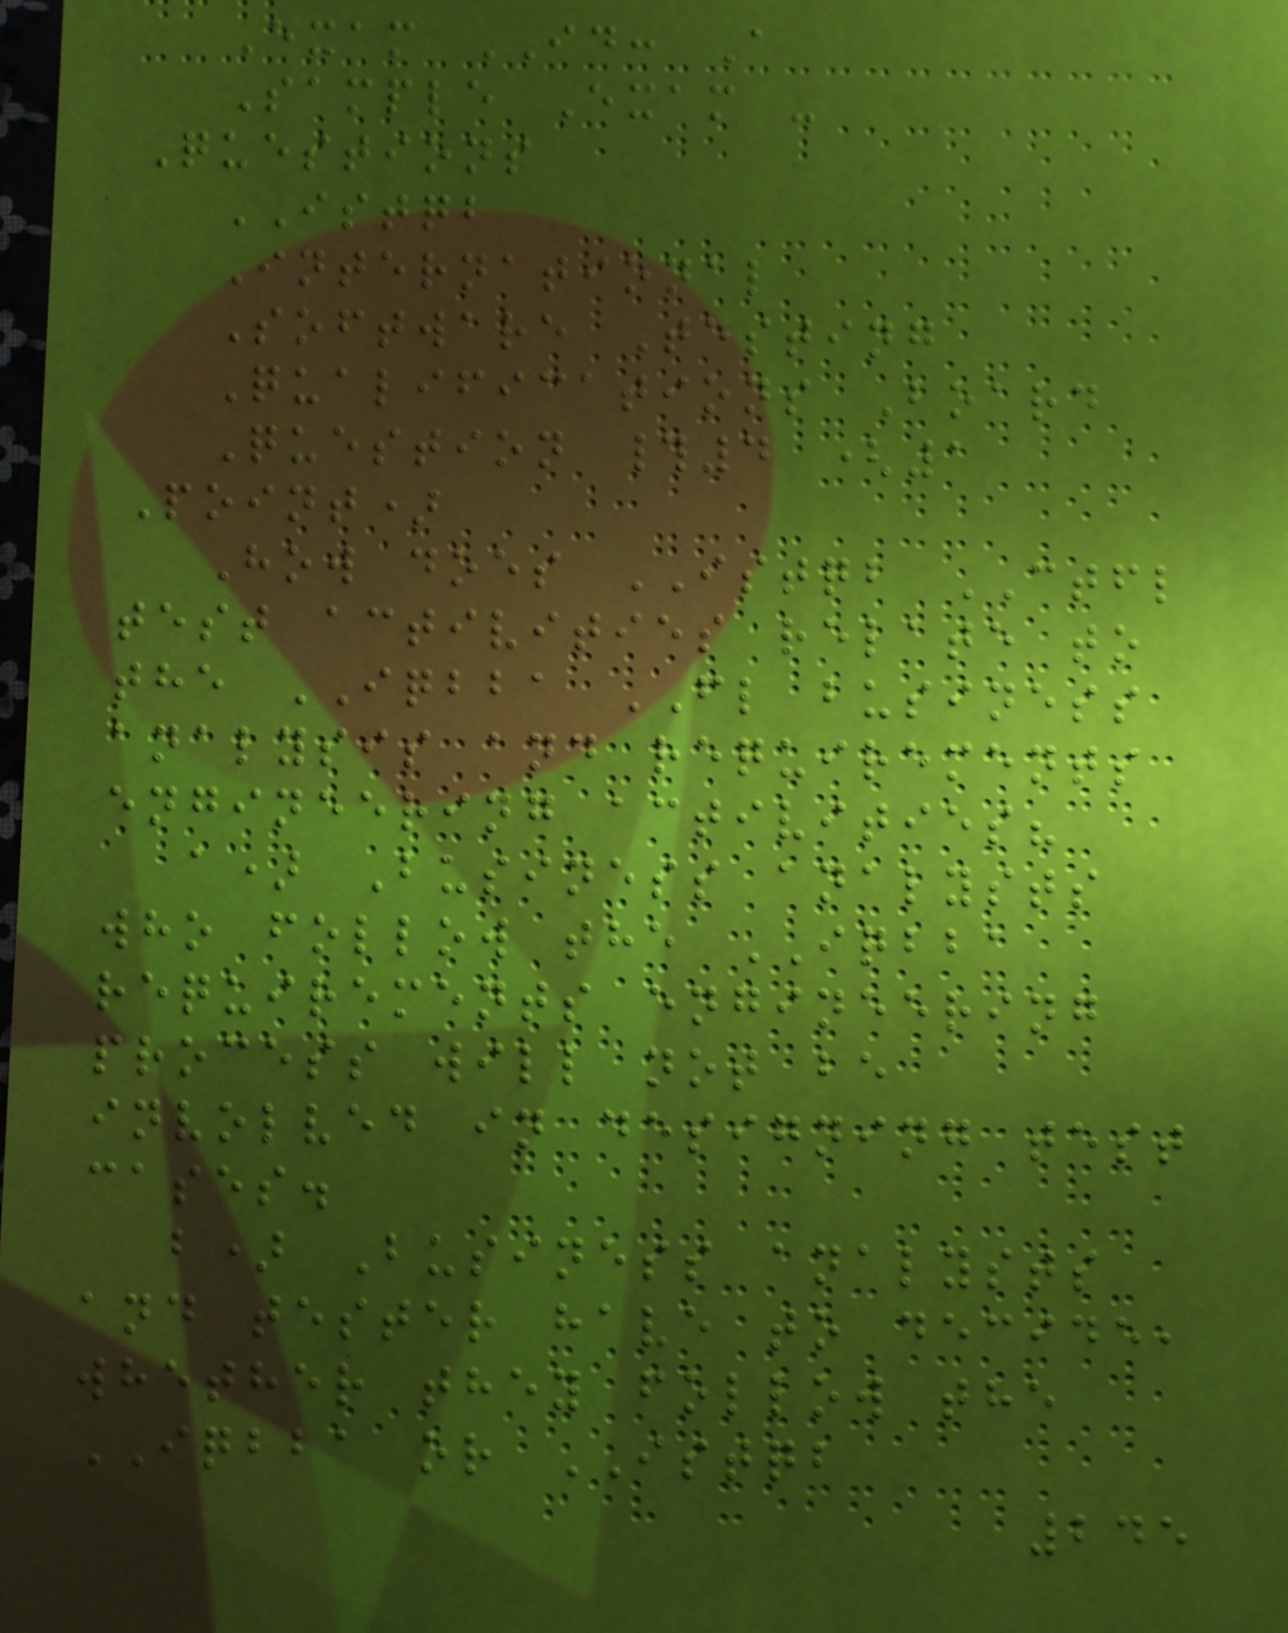Exam ID: A
Sample Exam -
Questions
ISTQB
International
Software Testing
Qualifications Board
Question #4 (1
Point)
How does ISTQB CTFL
test activities relate to
the IQBBA FL business
analysis and requirements
engineering activities?
a) Business analysts
who follow the IQBBA
requirements engineering
process will not be
involved in designing test
cases.
b) Business analysts
and tester have to decide,
whether they follow the
IQBBA or ISTQB
245
